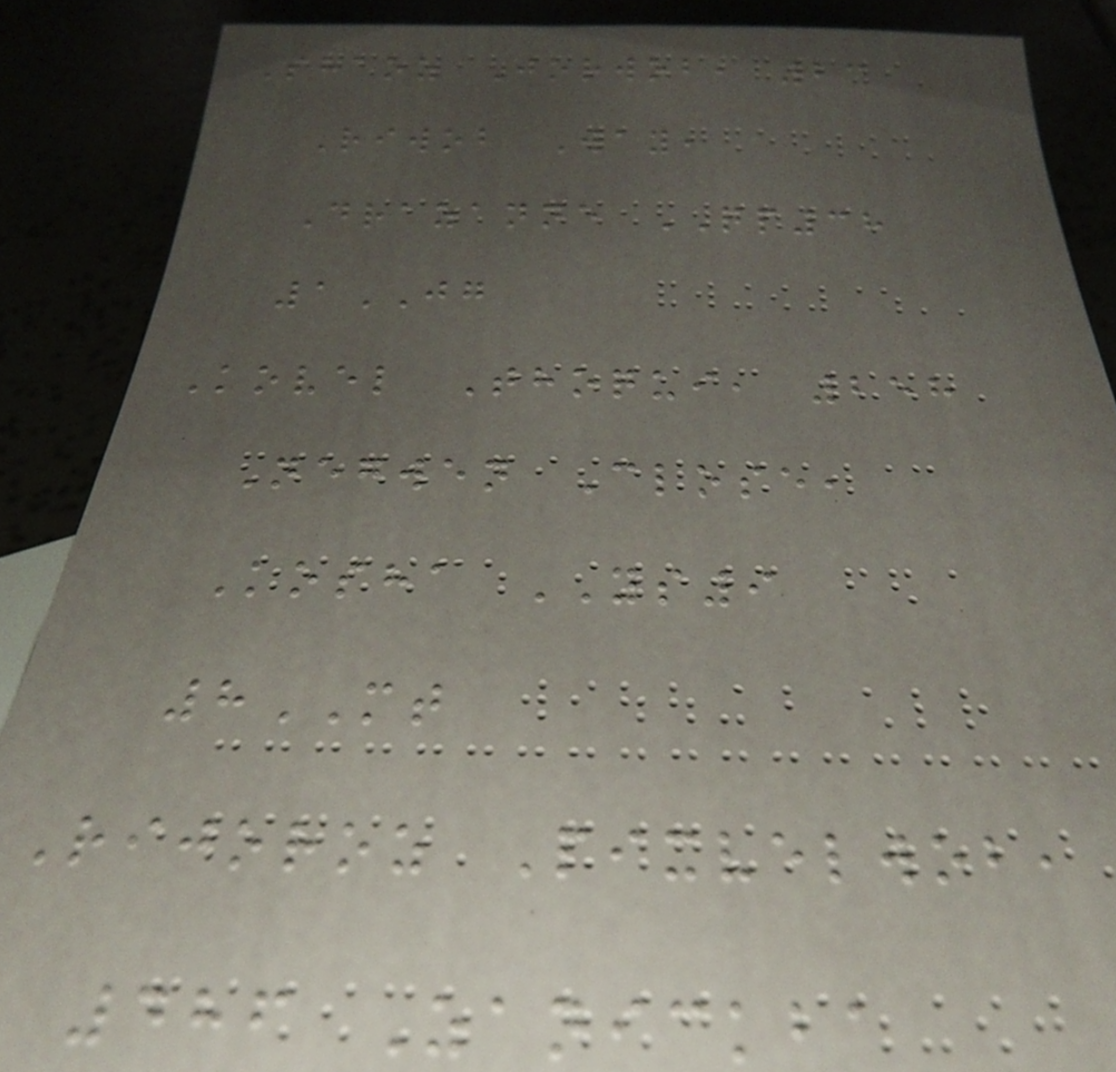Shaoz Jorwob, 23
Riwob Way,
Drazanne QP38
1JG
Kovel Thoqui, 258
Negwen Close,
Kosha YS9
8MT
Rijoroz Pixvelwob,
486 Zanickba
